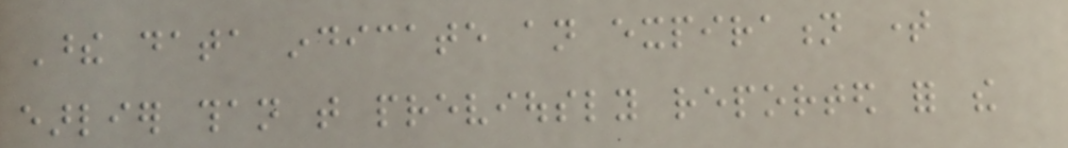These data indicate an expiration time
earlier than that previously reported for the
